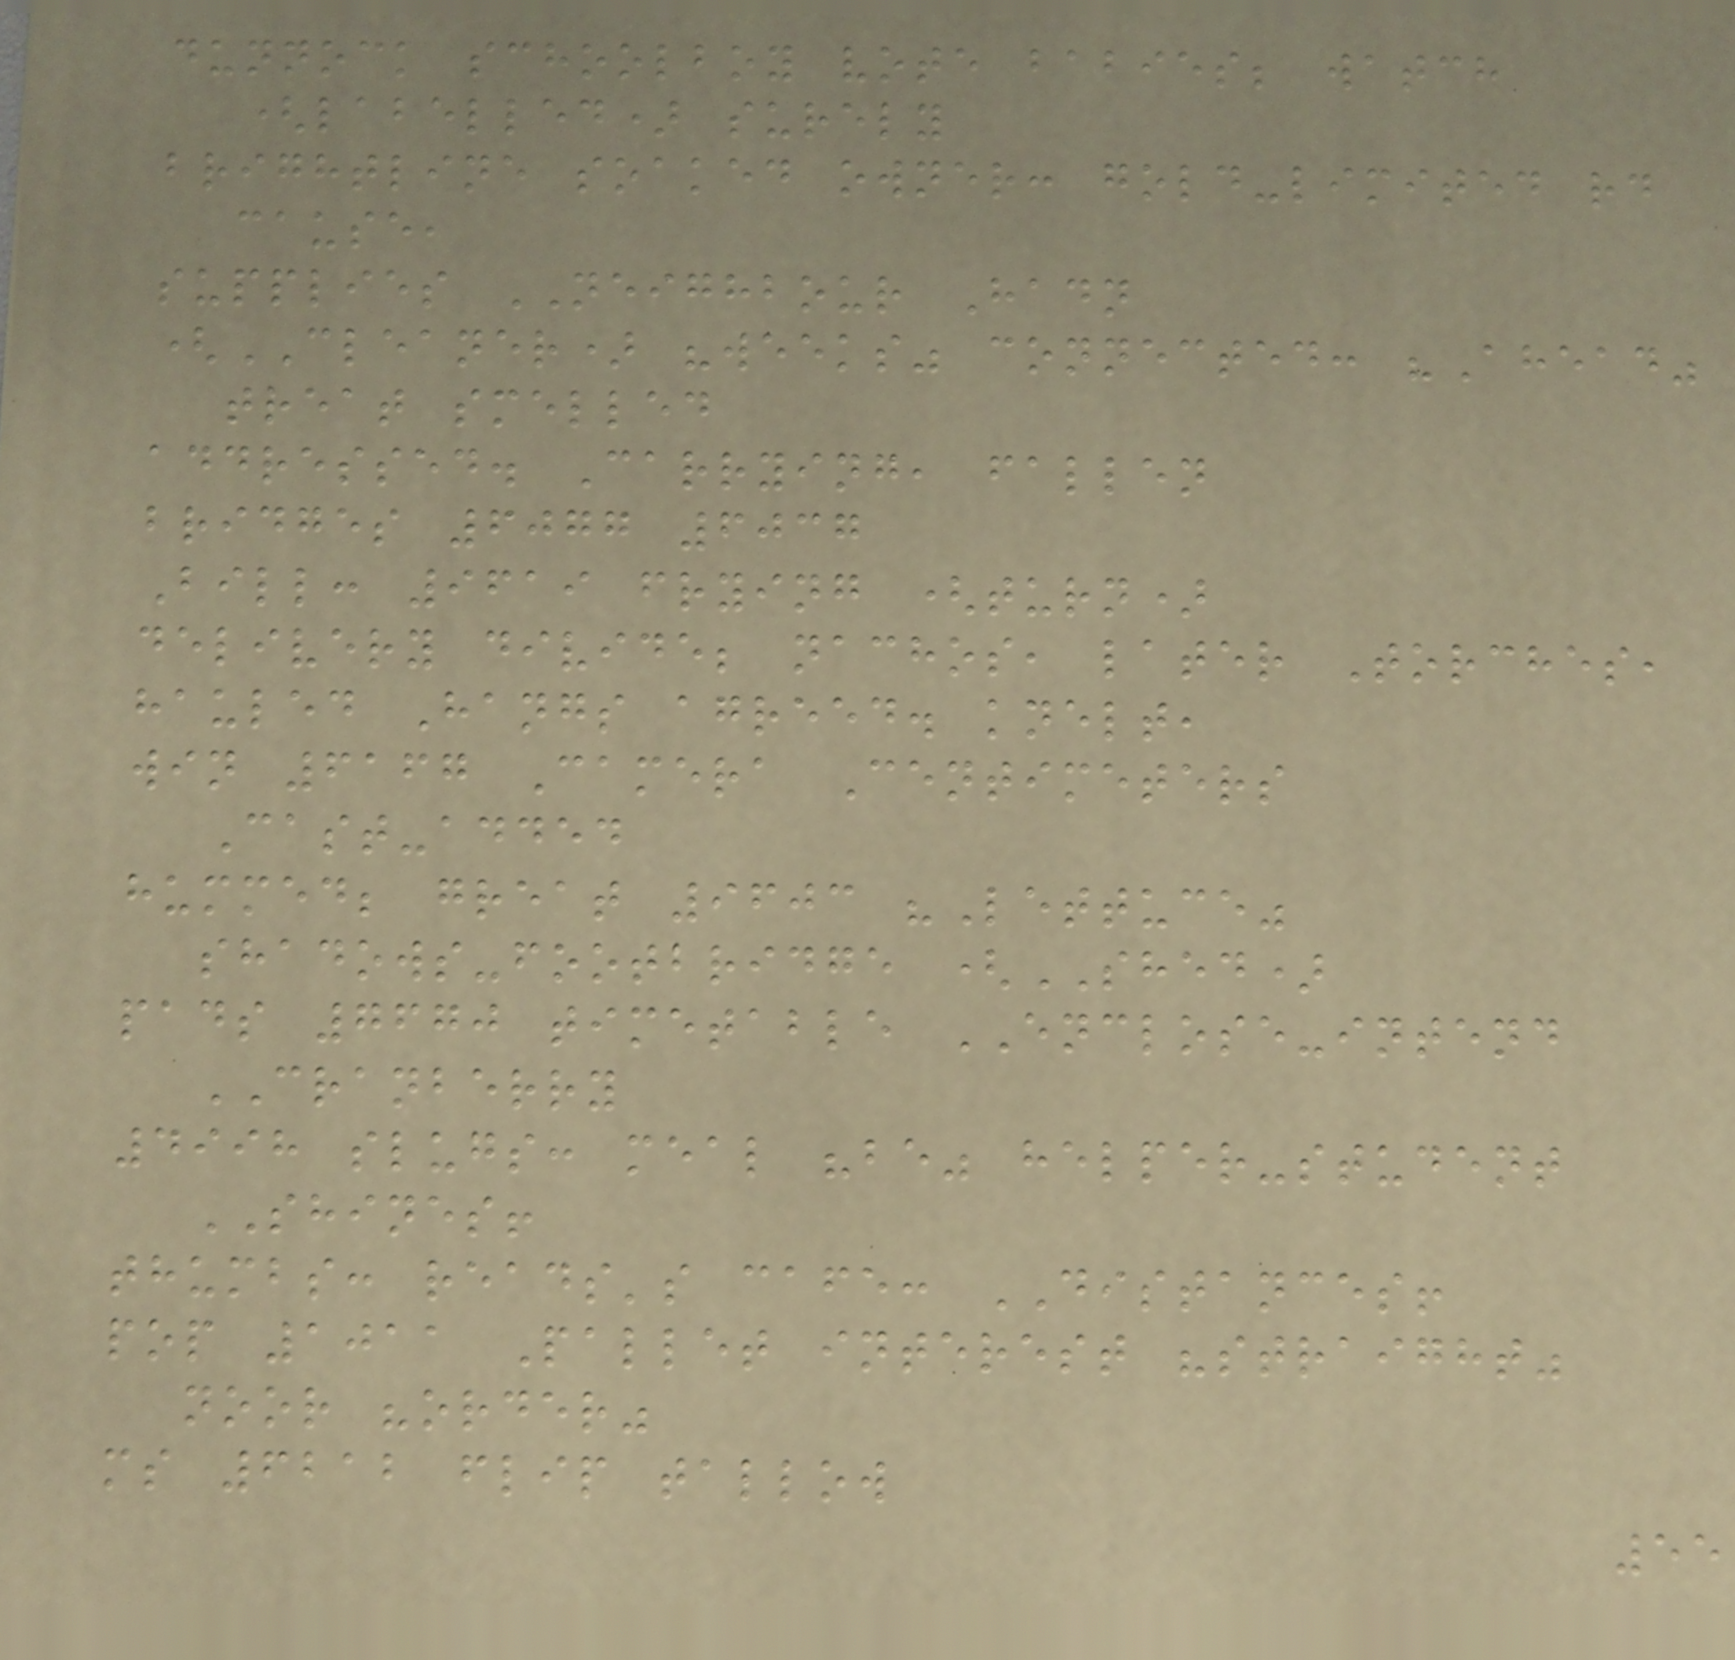dunnock schoolboy vote babies; watch
(labelled) surely
brightline soaked owner: gold-limited rd
cause,
supplies NEIGHBOUR Hadn
(CLEANER) "weeks" connected: "Ahead"
treat smelled
addressed. Carrying, fallen
bridges 6077 6037
Bill: 9619 frying (turn)
delivery divide; nachos, later Torches,
hauled Hangs agreed. knelt,
win 6167 Camera Centimeters
Cast-added
hummed; great 9603 "Lettuce"
shadows-footbridge (SHED)
pads 7670 timetable ENCLOSE-intend
CRANBERRY
4998 slugs: meal "be" helper-student
SHINES!
thumbs: reads's cafe: DISTANCES!
pop 1011 Pallet interest "straight"
noor "order"
ms 6212 flip tallow
55
